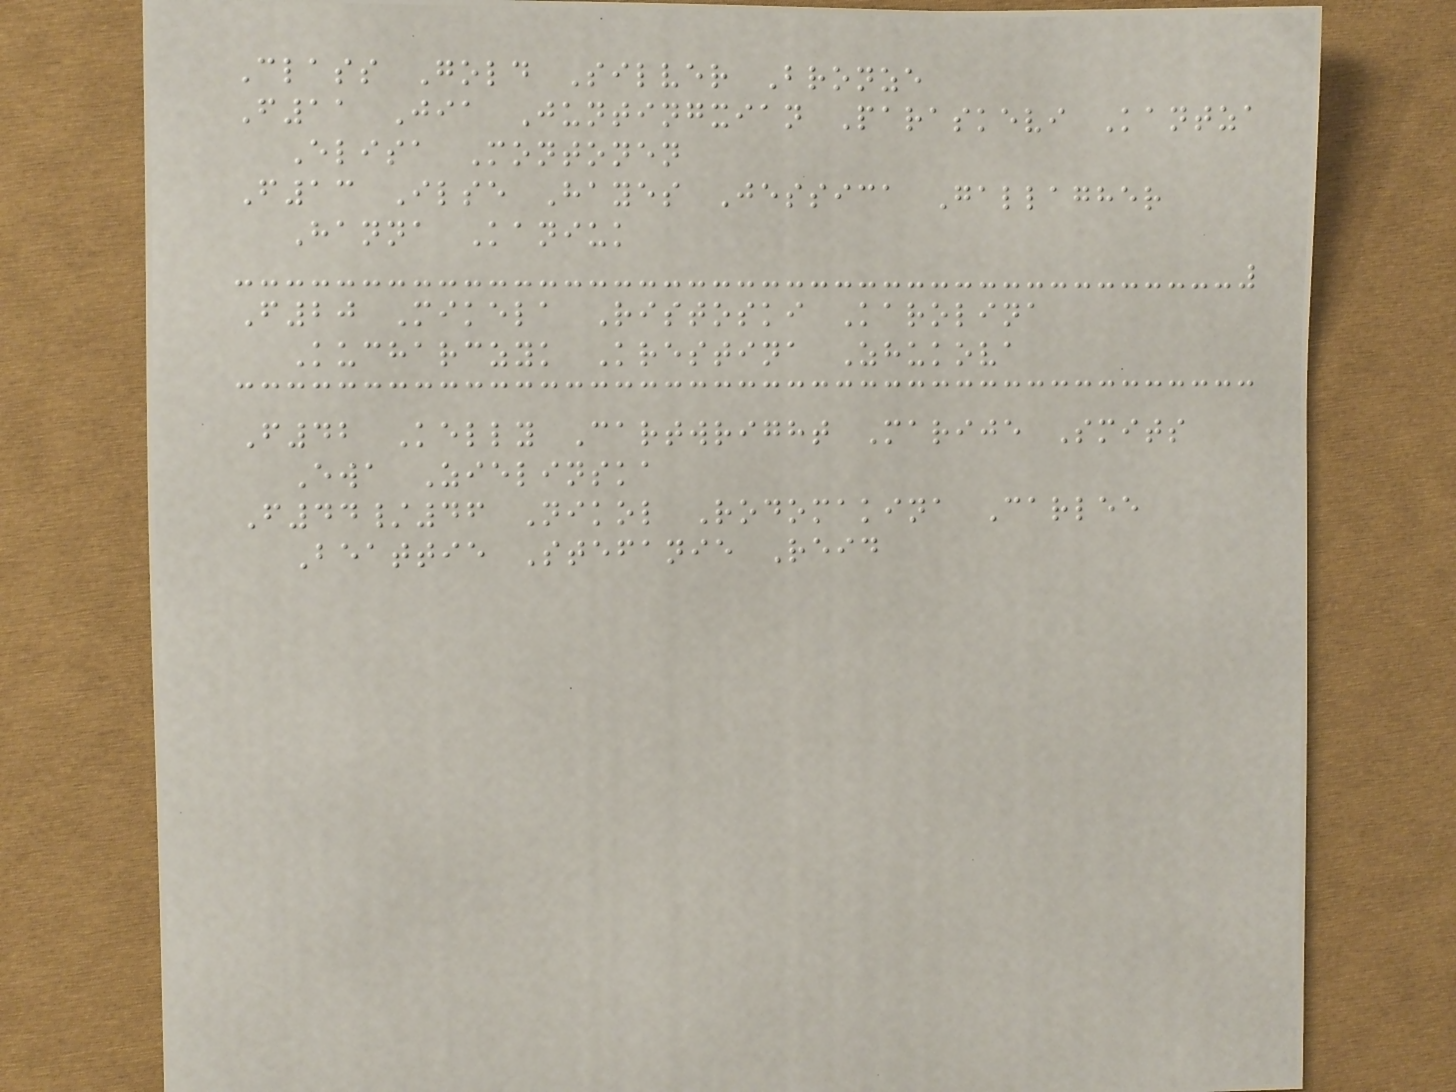Class Gold Silver Bronze
F11 Jia Juntingxian Paraskevi Kantza
Elisa Montonen
F13 Ilse Hayes Jessica Gallagher
Hanna Kaniuk
F20 Mikela Ristoski Karolina
Kucharczyk Krestina Zhukova
F42 Kelly Cartwright Marije Smits
Ewa Zielinska
F44/46 Nikol Rodomakina Carlee
Beattie Stefanie Reid
